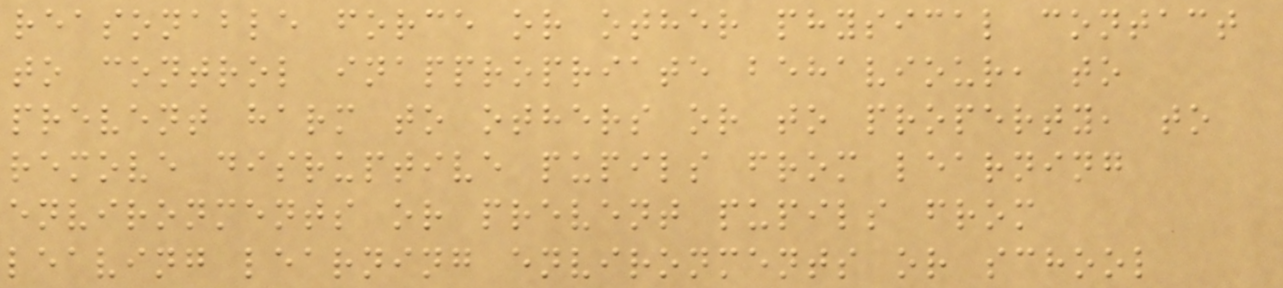reasonable force or other physical contact
to control inappropriate behaviour, to
prevent harm to others or to property, to
remove disruptive pupils from learning
environments or prevent pupils from
leaving learning environments or school
